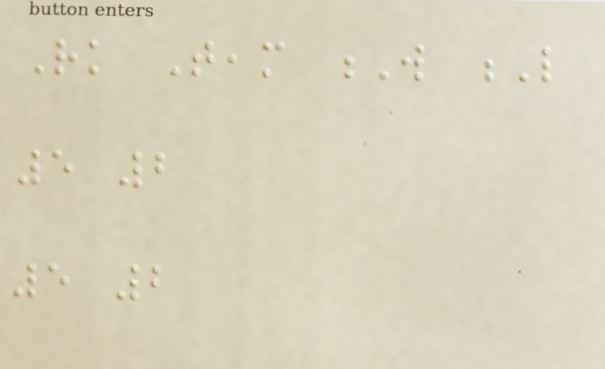Rk Team W L
5 2
5 2
